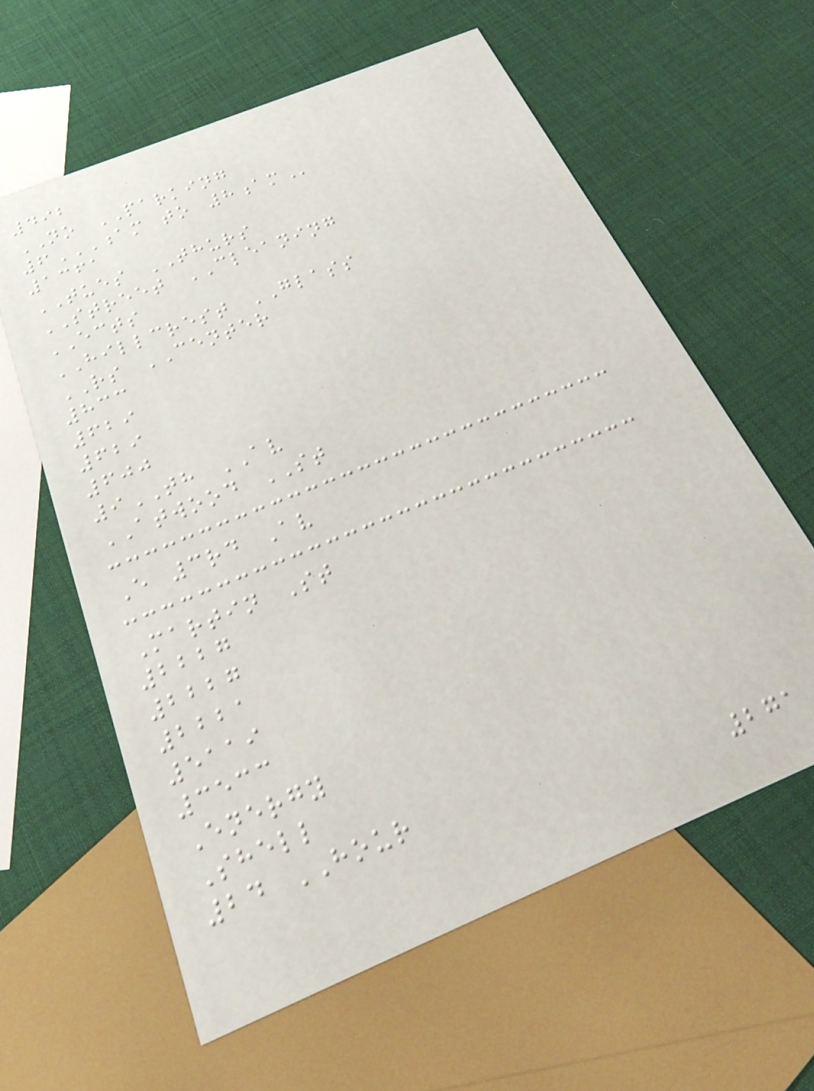492
NO PARKING
6AM TO 8AM
1361
TUES THURS
STREET CLEANING
ECTS
HILLCREST GLASS
RS CENTER
833
629
629
600
9TH AV
ATWOOD ST
E 3rd Av
Martin St
2227
2227
2221
5119
3533
Energy
Shell
24 HOUR
271
